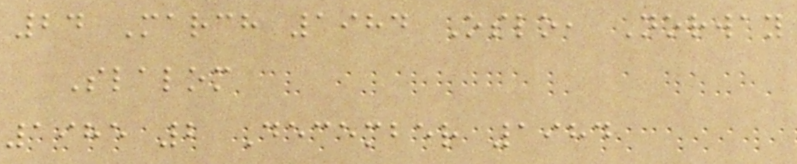24 March 1984 Oslo, Norway
Slalom
1985 2 December 1984
